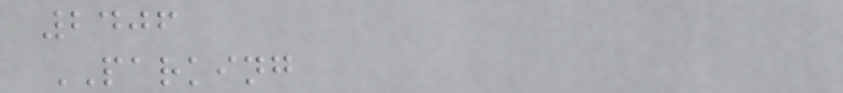2406
PARKING
